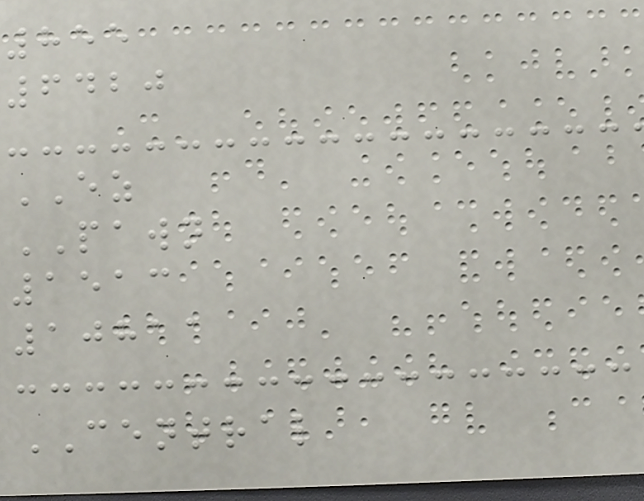855
6420
EZ
PAWN
1513
10811
CENTRAL
